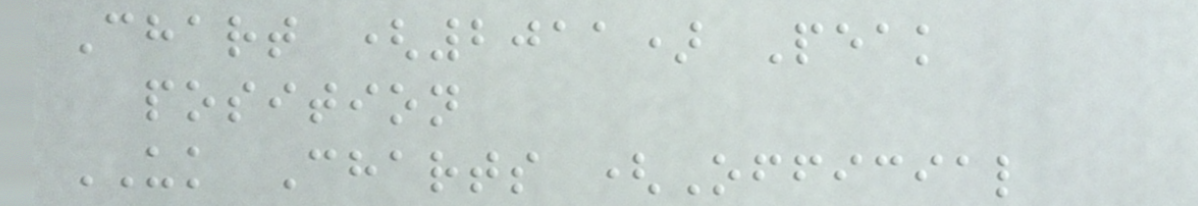Chart (2011) Peak
position
UK Charts (Official
